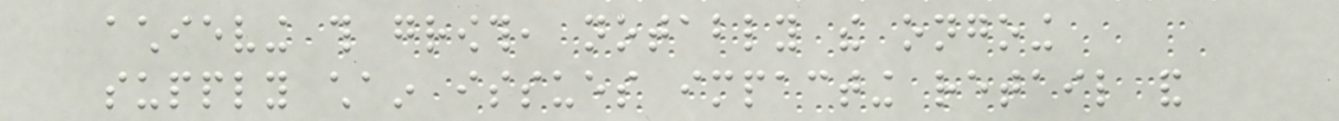achieving this growth, notably the ongoing
supply chain issues impacting retail and
